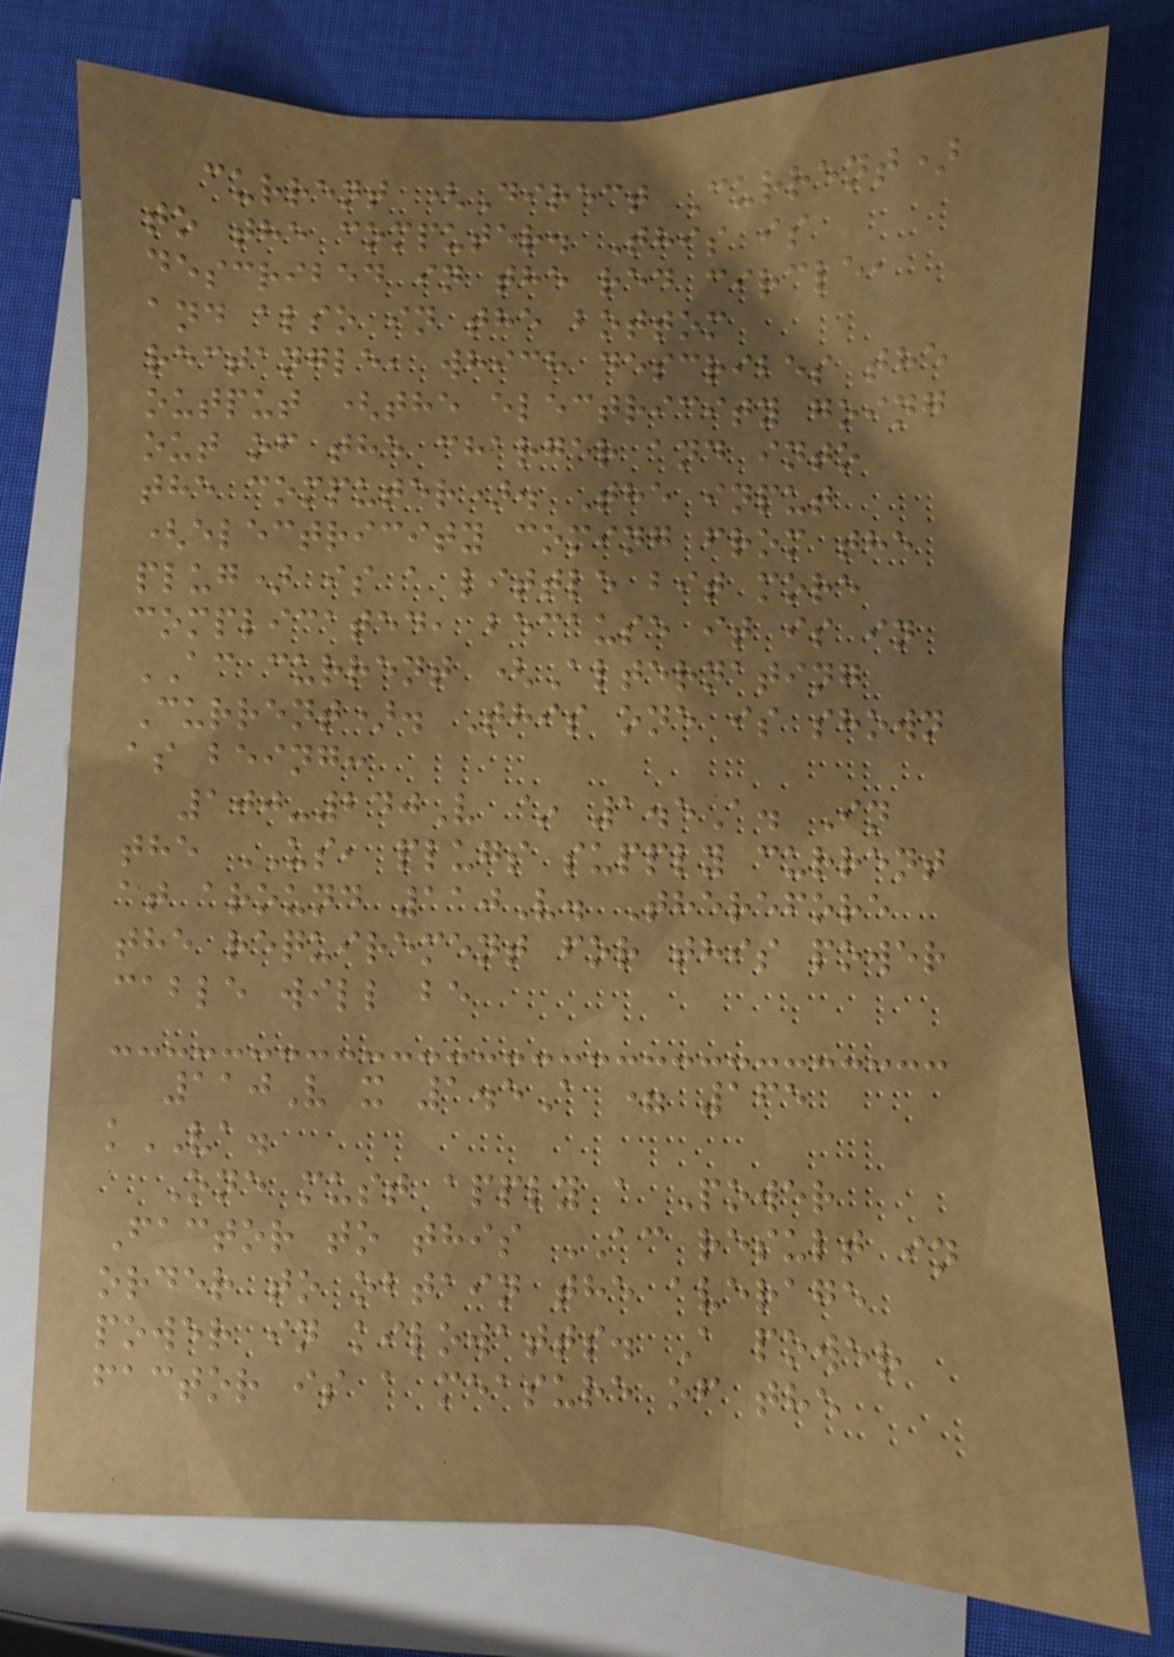current (Direct Current)
to the computer. This is
described in the red circle,
and also in the bottom
rectangle, which describes the
output (the electricity going
out of the charger and into
the computer). The input
(electricity coming from the
plug) is a little bit more
complicated, because it is in
AC current (Alternating
Current). This one is shown
as being:
100-240V ~ 1.5A. In
the US, plugs supply current
at around 110V. Therefore
the requirement for this power
cable will be
110V x 1.5A = 165
kVA.
One must apply a Power
Factor to this AC result in
order to obtain the average
power in kilowatts. A power
factor is a measure of the
